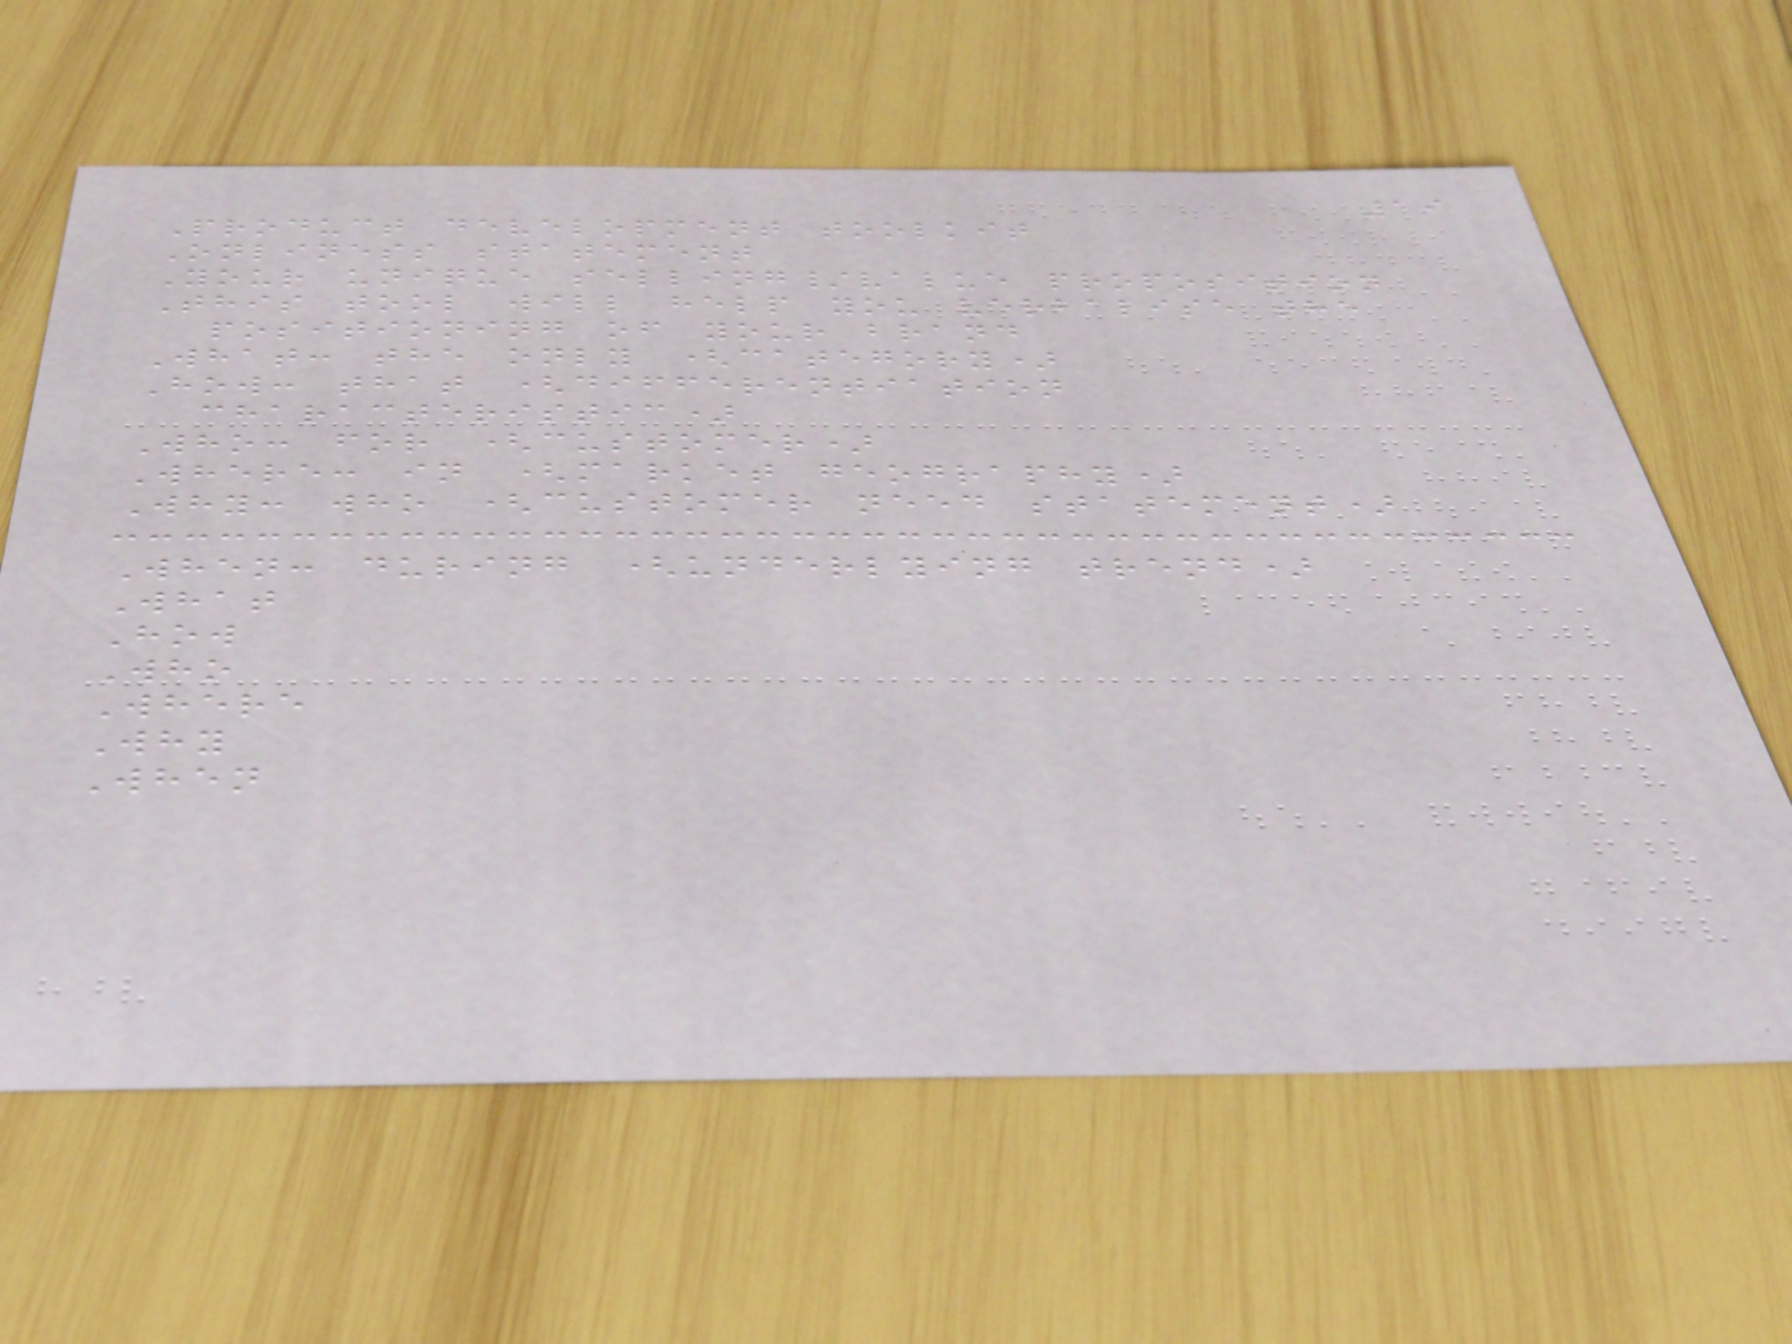19
Product development toolkit
Onliness statement
Your unique selling/value proposition
This tool will help you verbalise the
positioning of your brand
What: the only (category)
How: that (differentiation
characteristic)
Who: for (customer)
Where: in (market geography)
Why: who (customer need statement)
When: during (underlying trend)
What
How
Who
Where
Why
When
